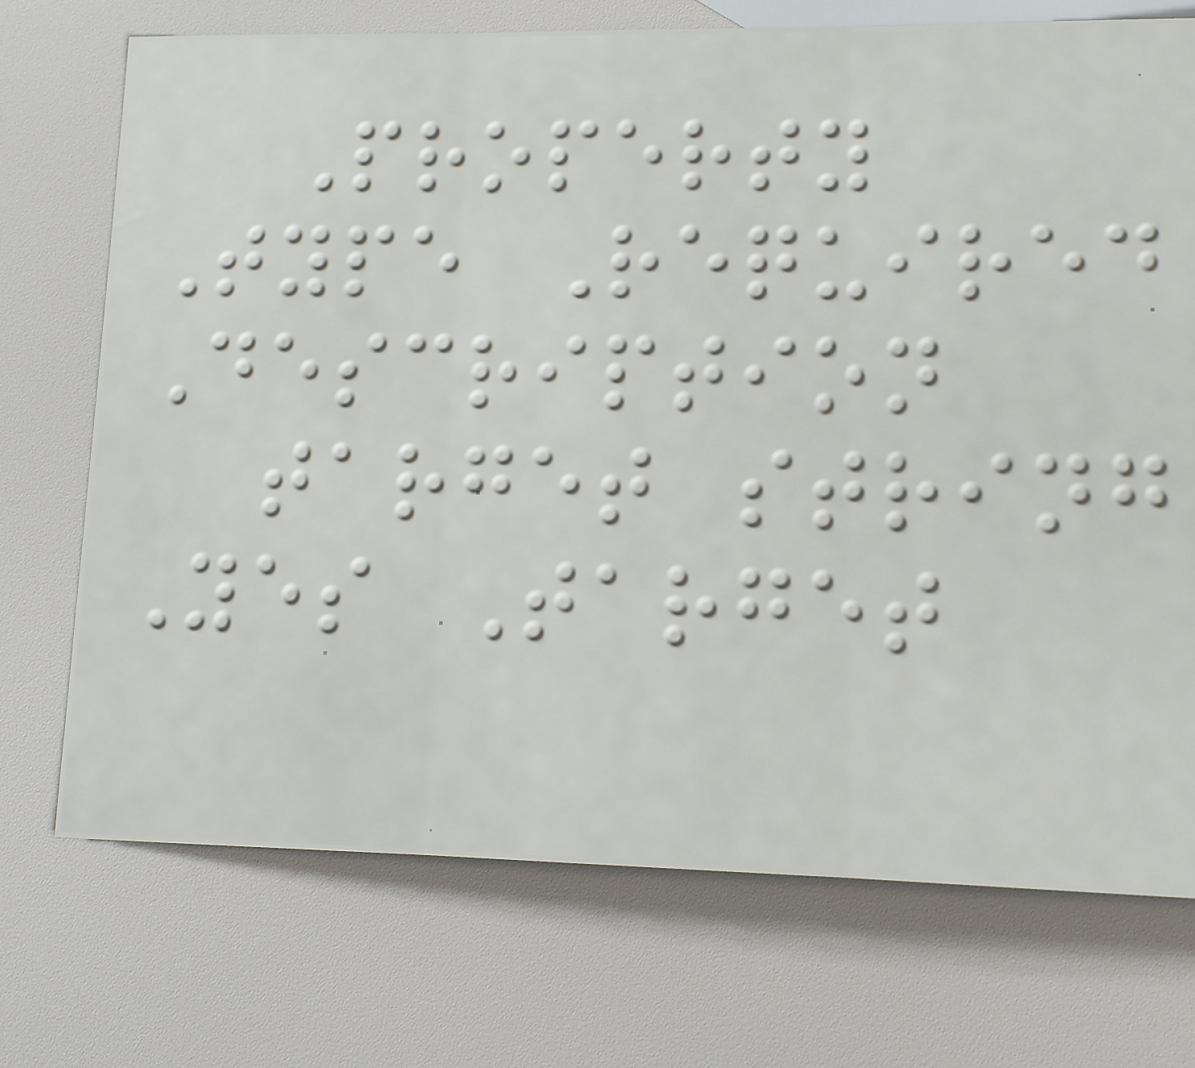Property
Type Required
Description
target string
Yes Target
